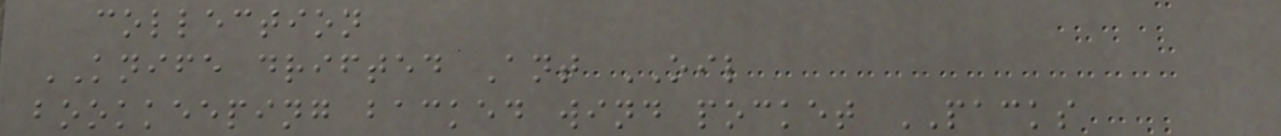collection
KNIFE drifted Ant OIL
bookkeeping backed wind pocket PACKS
